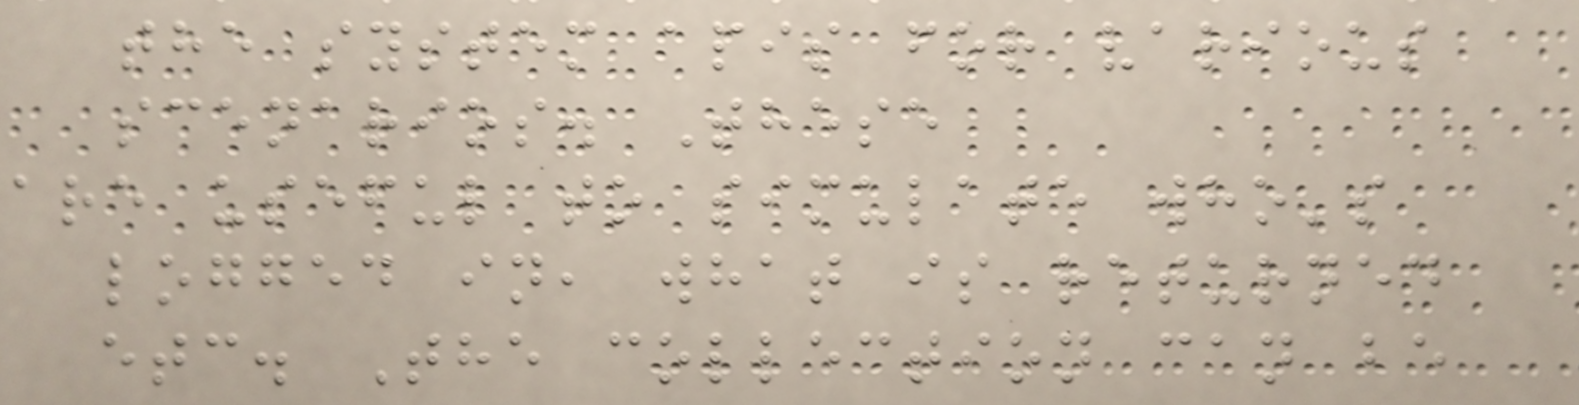the system apis for various
scenarios. These
are useful to simulate who's
logged in, what is returned
etc. The collection can be
